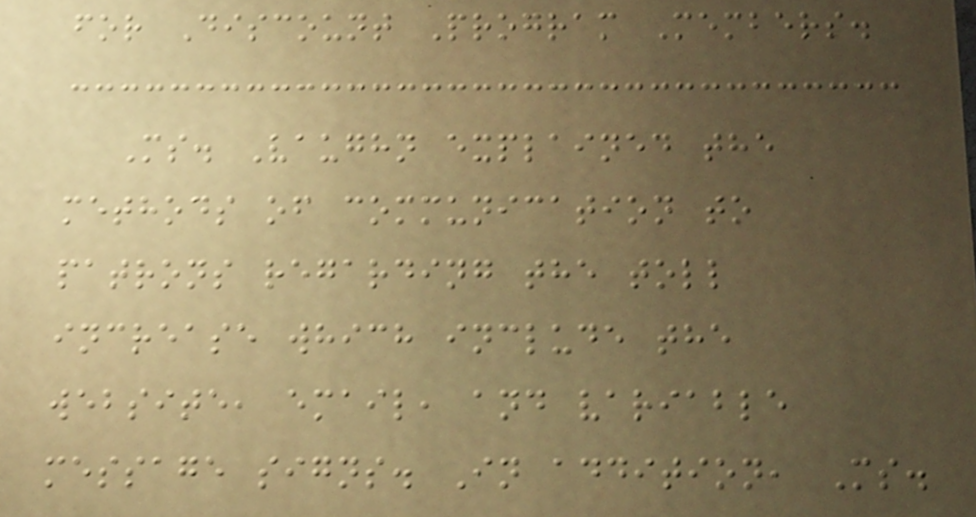for Discount Program Members.
Ms. Vaughn explained the
methods of communication to
patrons regarding the toll
increase which include the
website, email, and variable
message signs. In addition, Ms.
